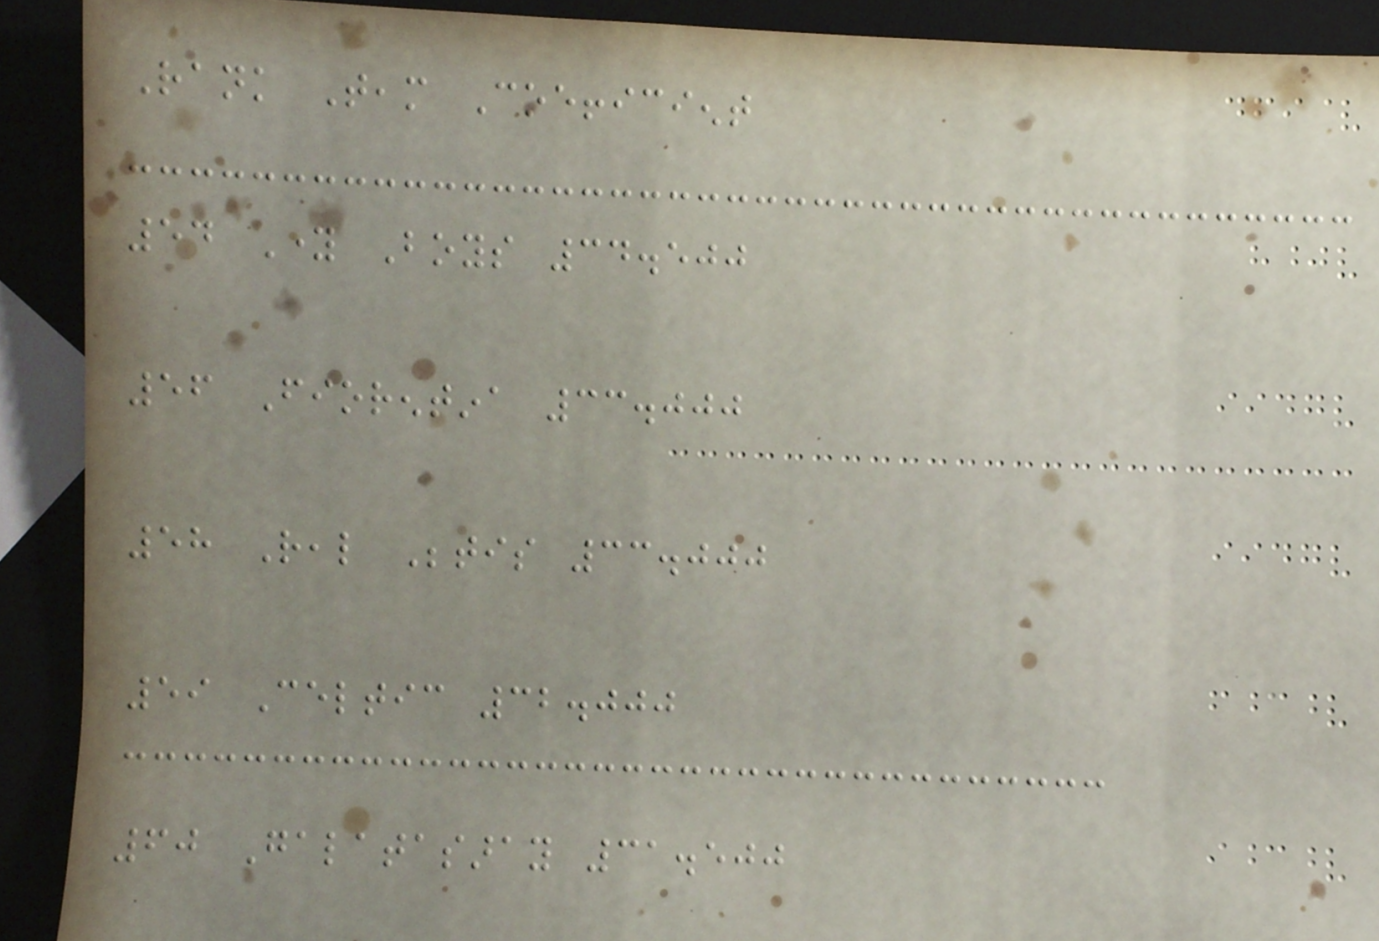Rank Team Coefficient
54 Young Boys 34.500
56 Fiorentina 33.000
58 Real Betis 33.000
59 Celtic 32.000
60 Galatasaray 31.500
